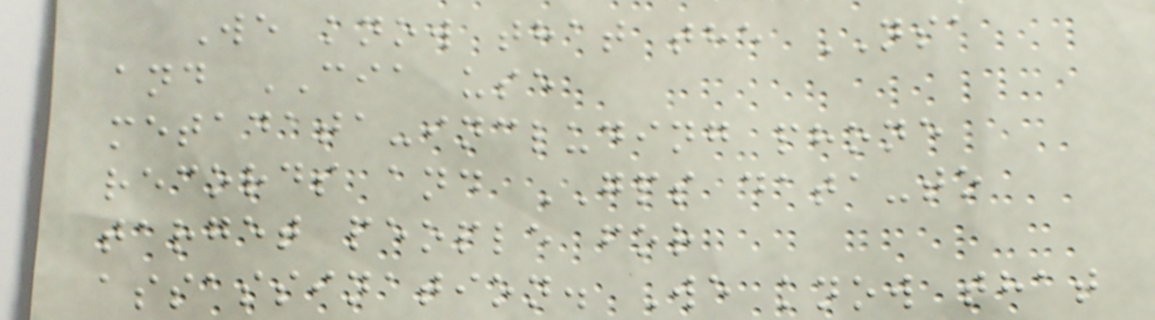We know that the NSA
and CIA use
metadata-including phone
records and GPS data-to
target people for
assassination. We know that
